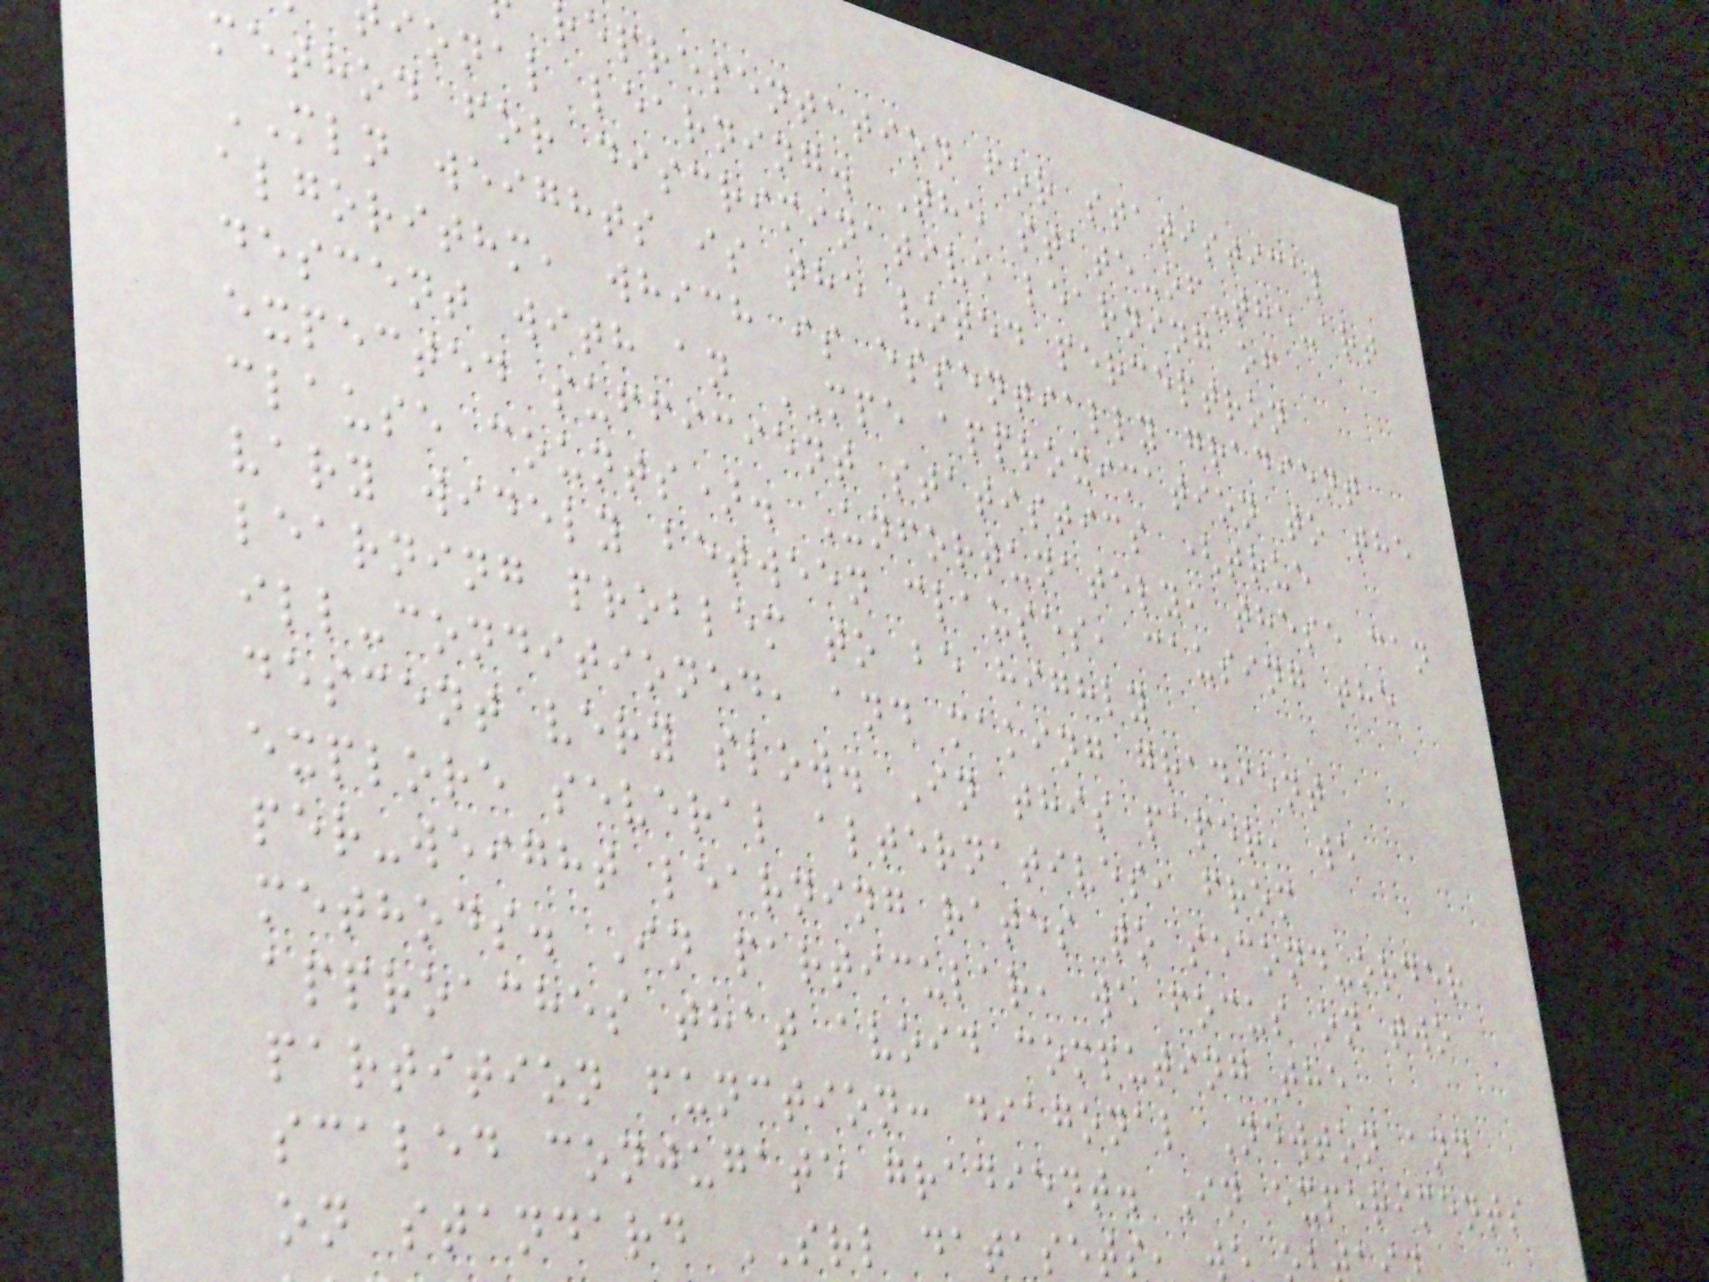representation for statistical
ional learning. The state-of-the-art
method for discriminative learning of
MLN weights is the voted perceptron
algorithm, which is essentially gradient
descent with an MPE approximation to the
expected sufficient statistics (true
clause counts). Unfortunately, these can
vary widely between clauses, causing the
learning problem to be highly
ill-conditioned, and making gradient
descent very slow. In this paper, we
explore several alternatives, from
per-weight learning rates to second-order
methods. In particular, we focus on two
approaches that avoid computing the
partition function: diagonal Newton and
scaled conjugate gradient. In experiments
on standard SRL datasets, we
